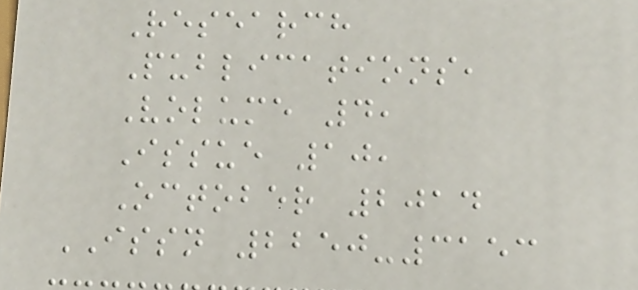Research
Publications,
Volume 4,
Issue 10,
October 2014
ISSN 2250-3153
